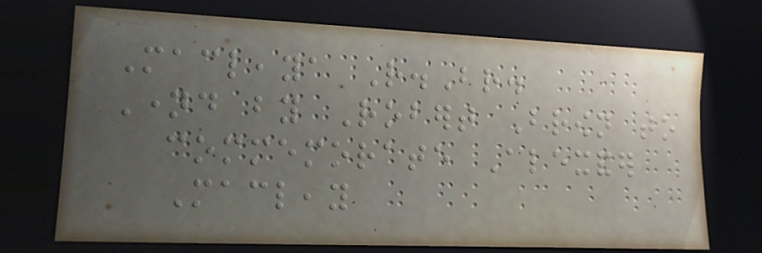Macleaya R.Br.
Named by Robert Brown to
commemorate Alexander
Macleay
